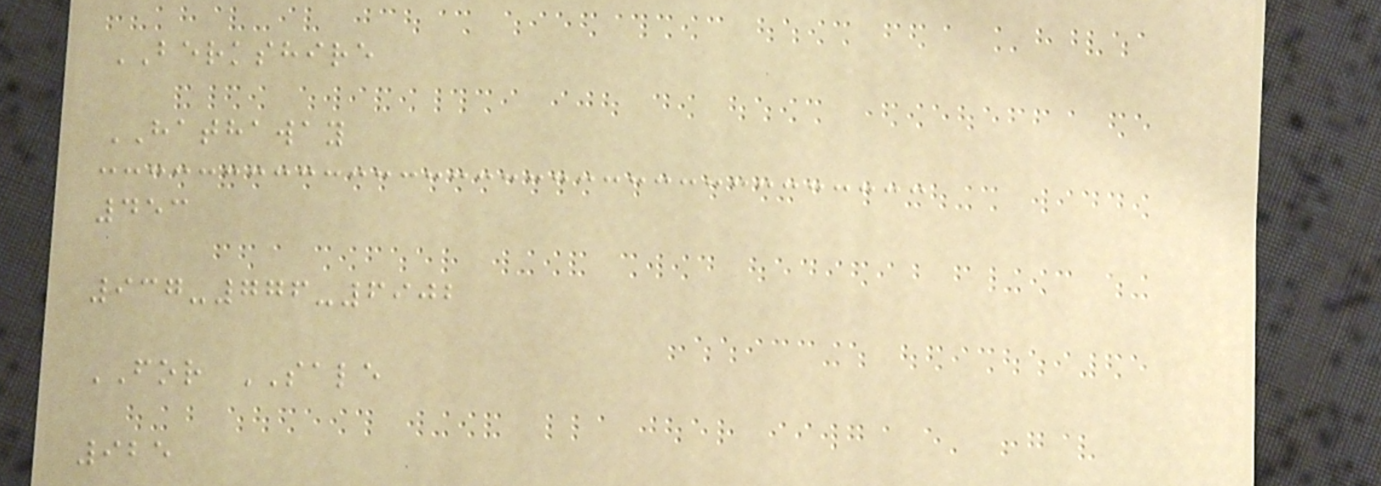BERKSHIRE
HATHAWAY
453
937-776-6902
FOR SALE
925
